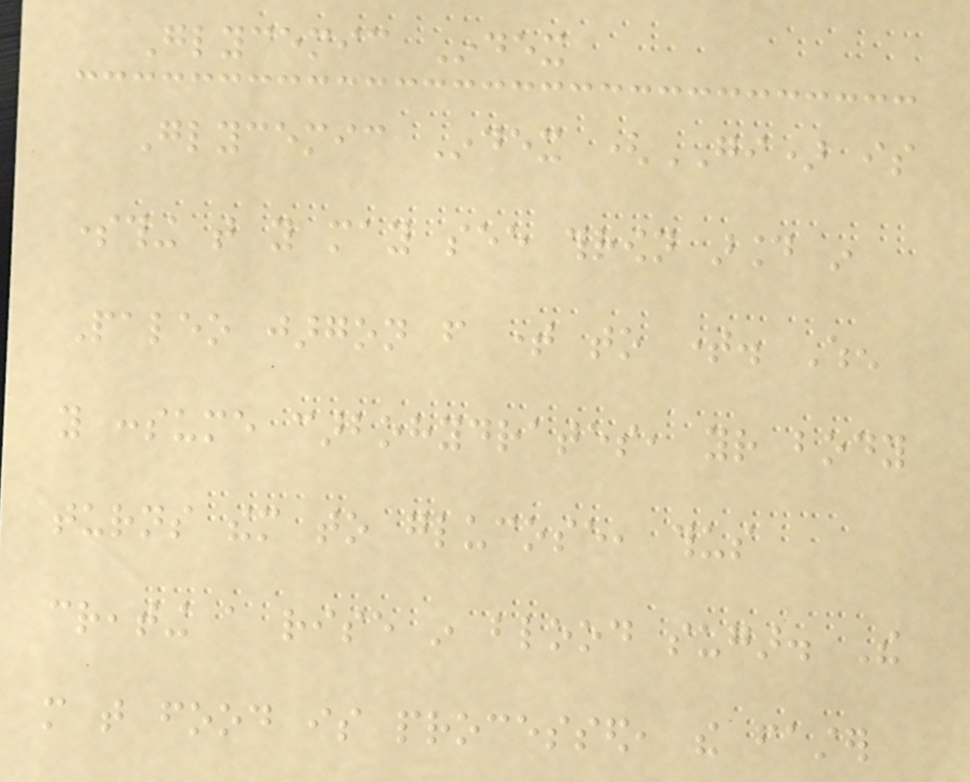Glycemic Index
Glycemic Index (GI) is
something that you may see thrown around in
Paleo jargon from time to time. When
you consume carbohydrates, your body
turns them to glucose, thus
creating a rise in blood sugar. The
more that food is processed, the faster
